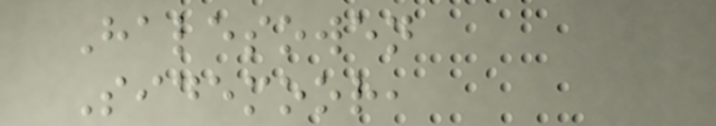Halesowen
Sidemoor,
